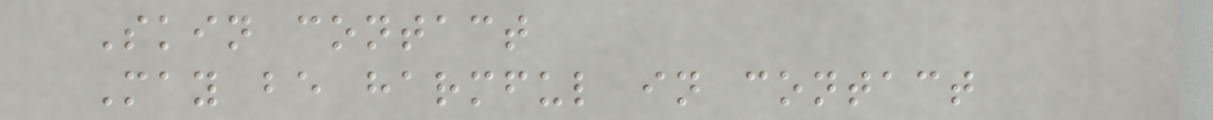Skin contact
May be harmful in contact
